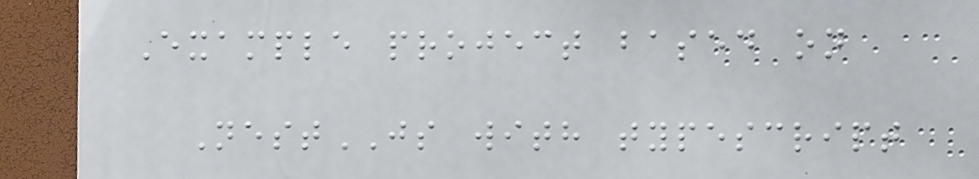Example project based on
NestJS with typescript
